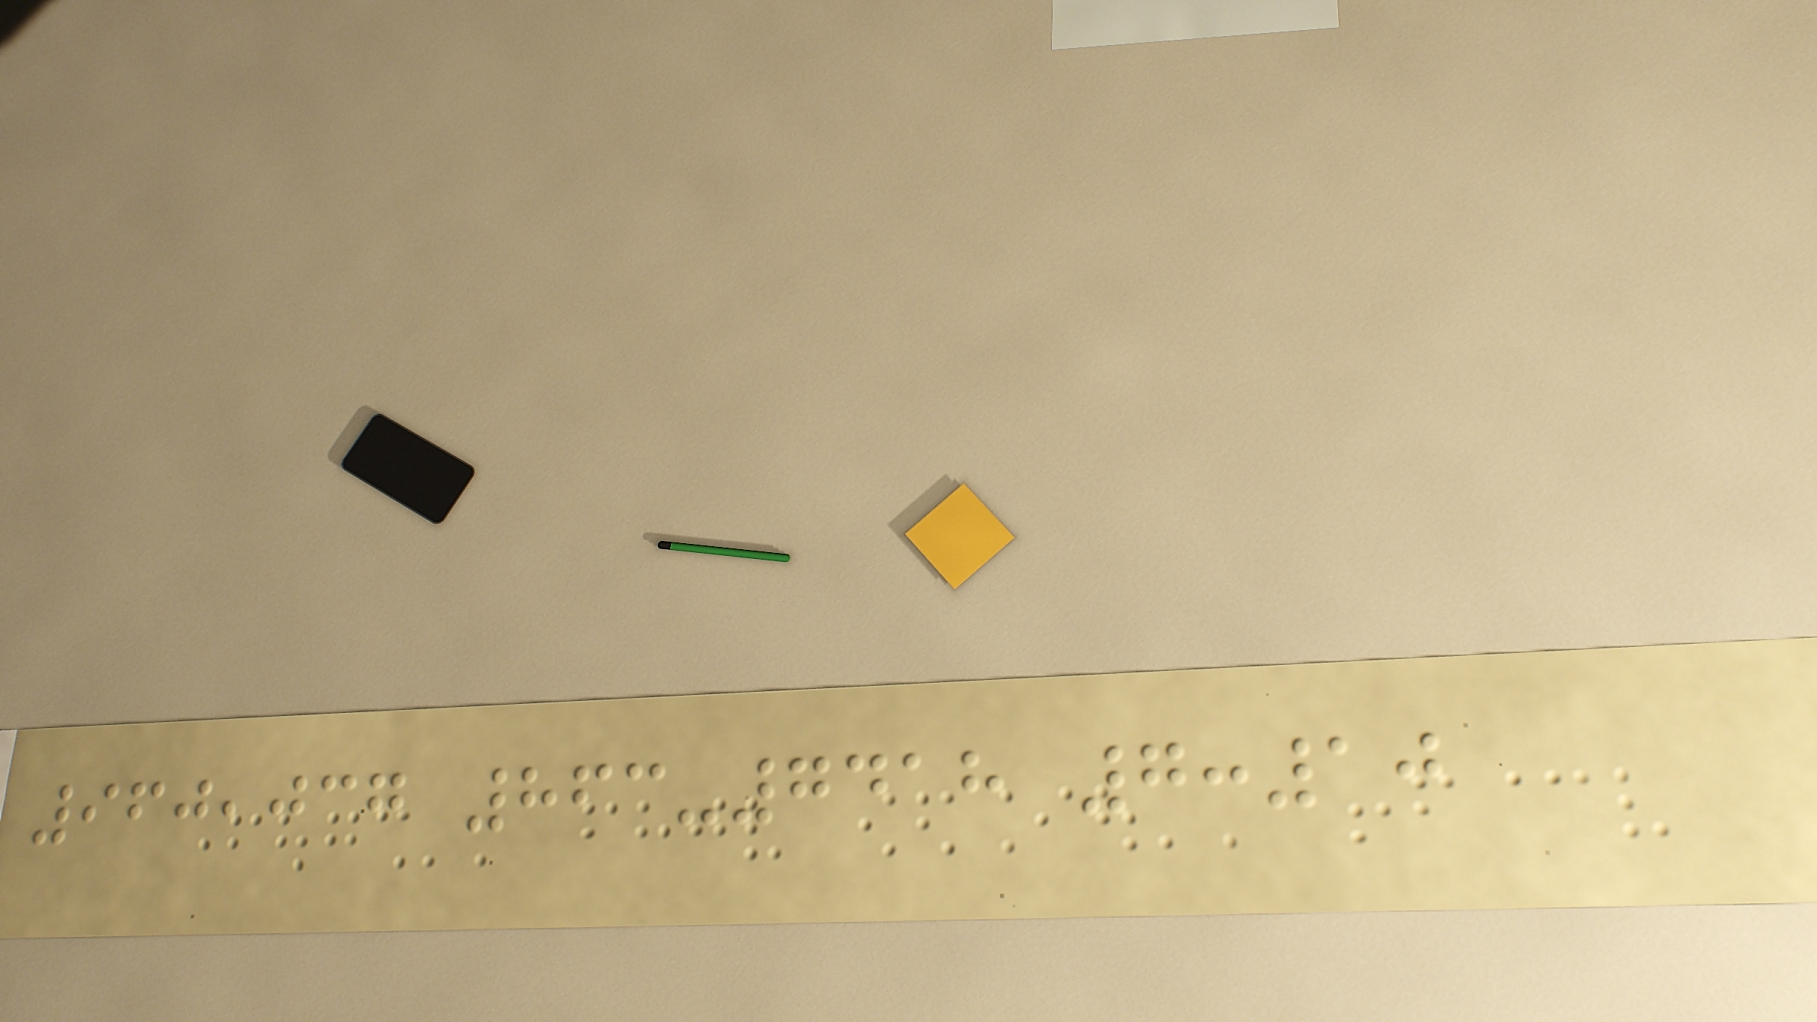960,037 863-7418 7:10
